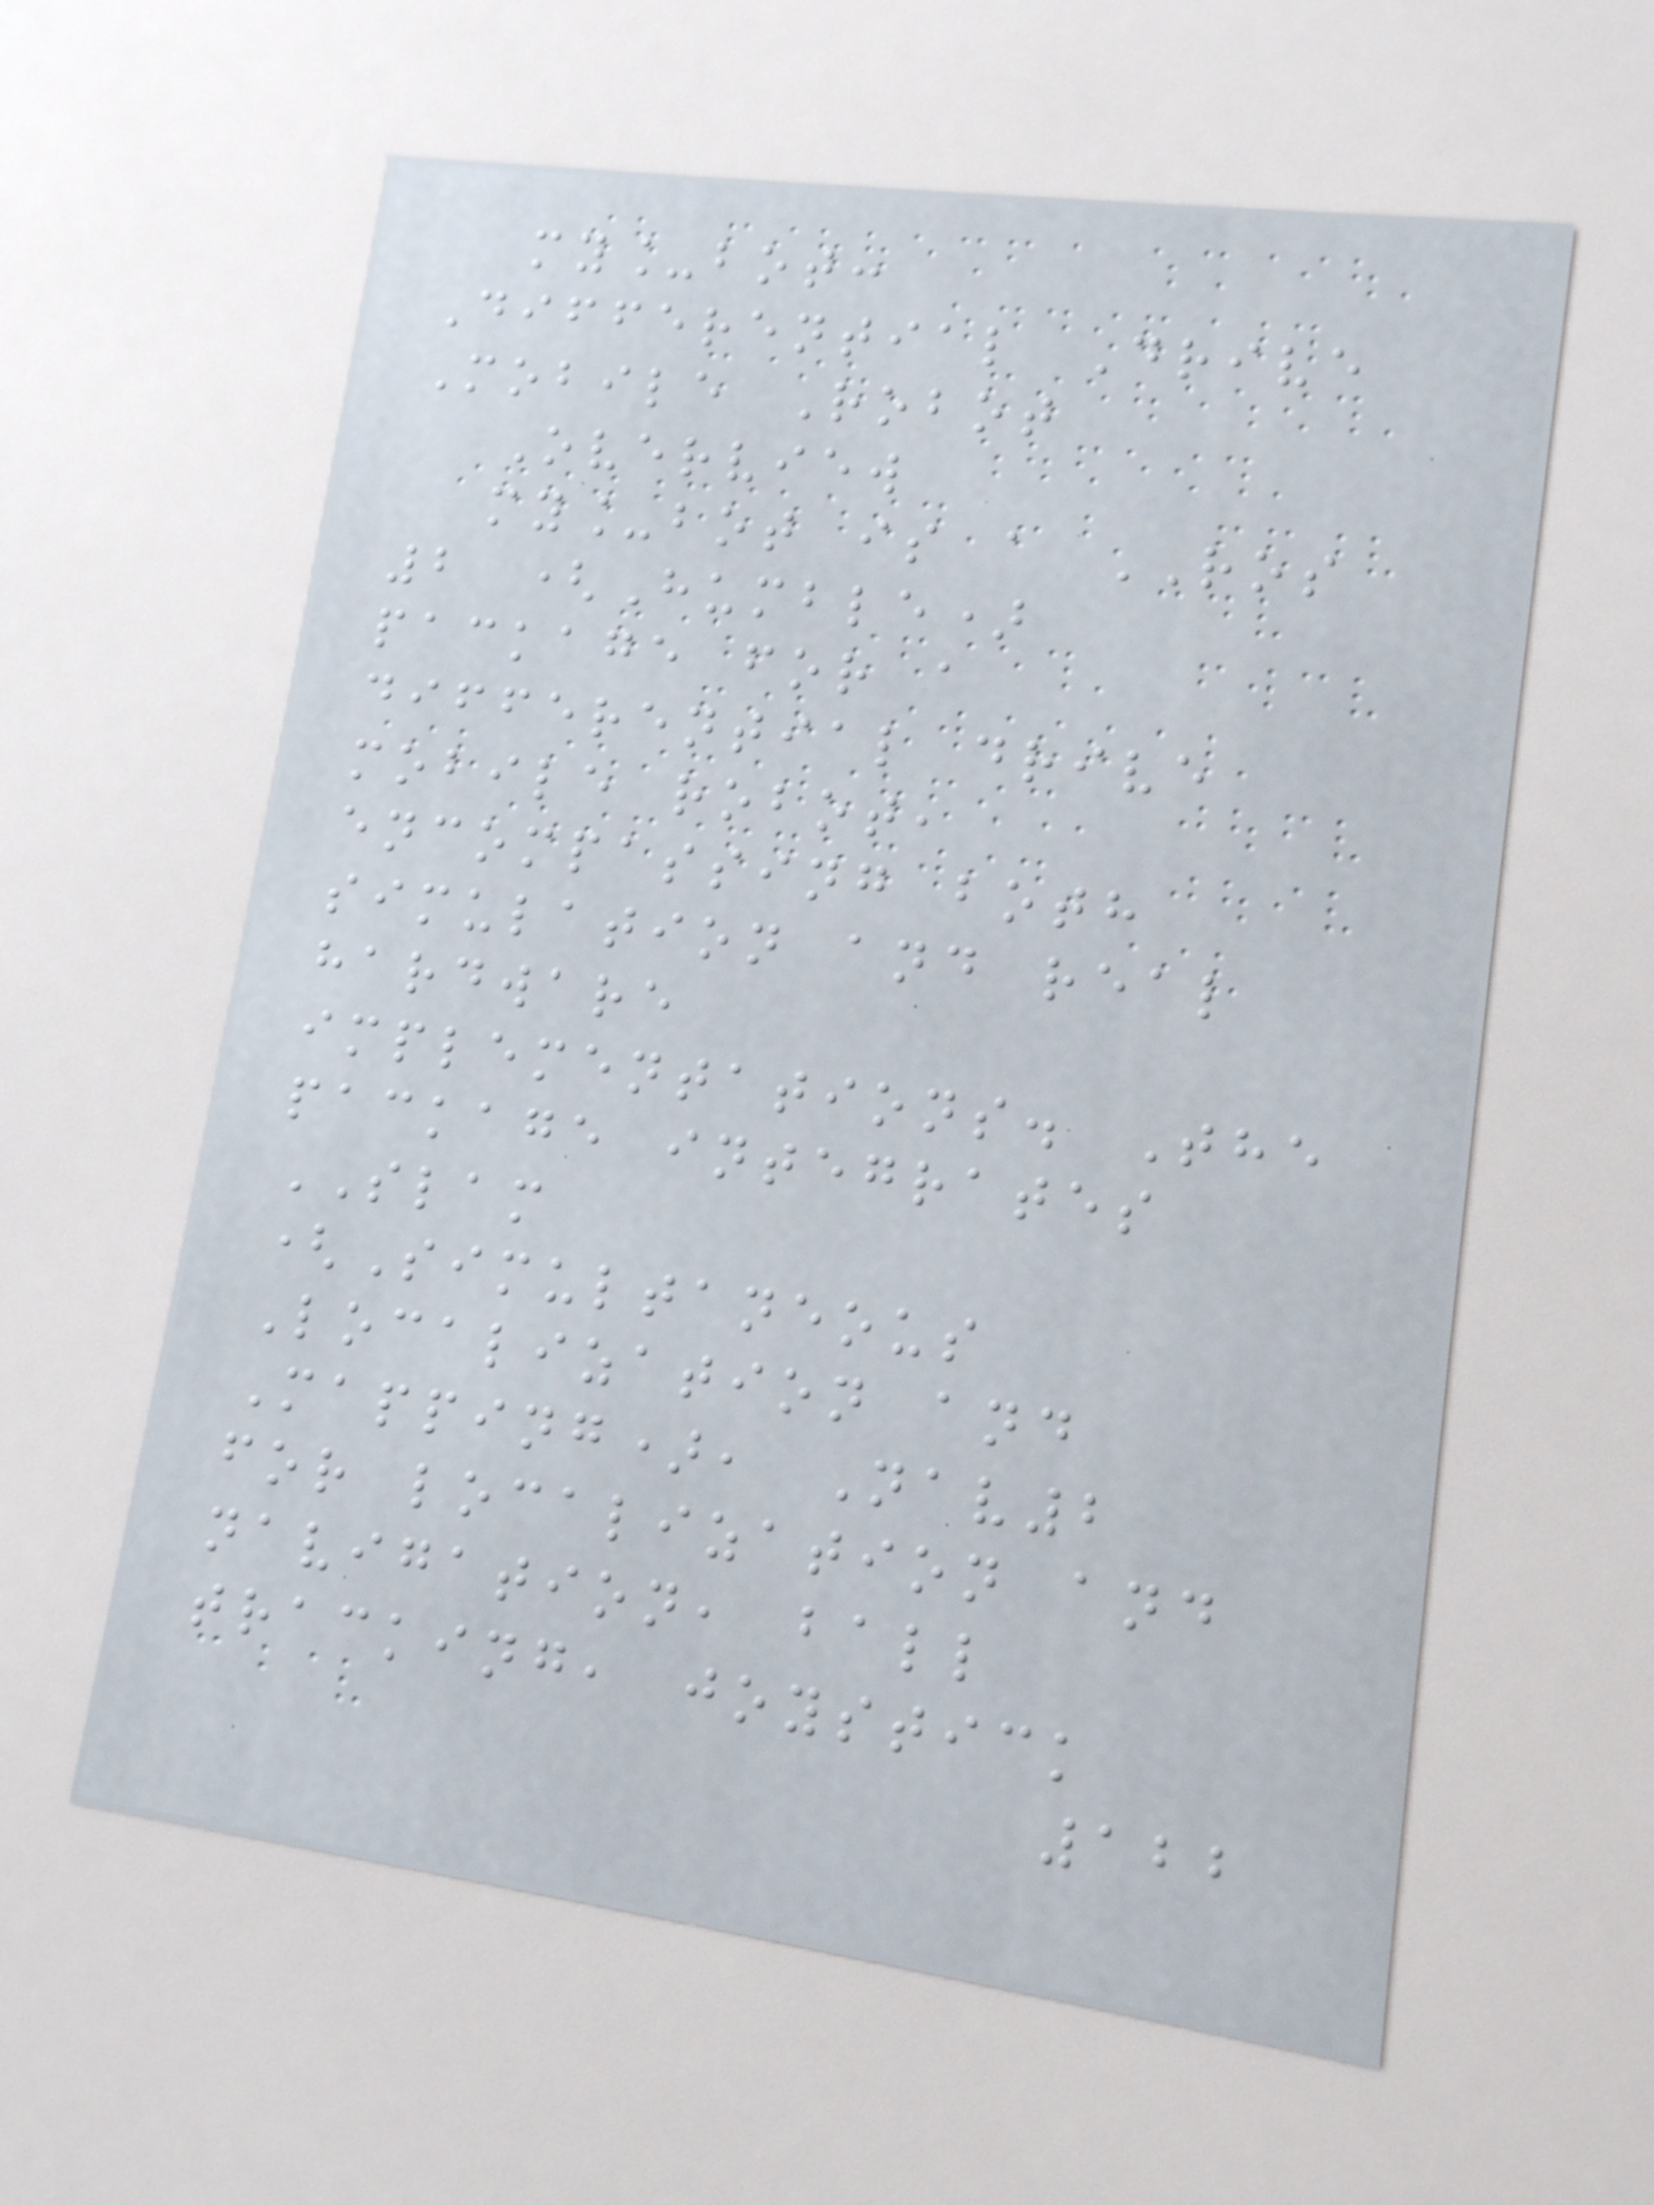my_bot:
Differential Drive
Mobile Robot
Overview
my_bot is a ROS
2 (Humble)
package for a
differential drive
mobile robot,
encompassing both
simulation and real
hardware
implementations. The
package integrates
SLAM
(Simultaneous
Localization and
Mapping), Nav2
for localization and
navigation, ball
tracking, joystick
122
